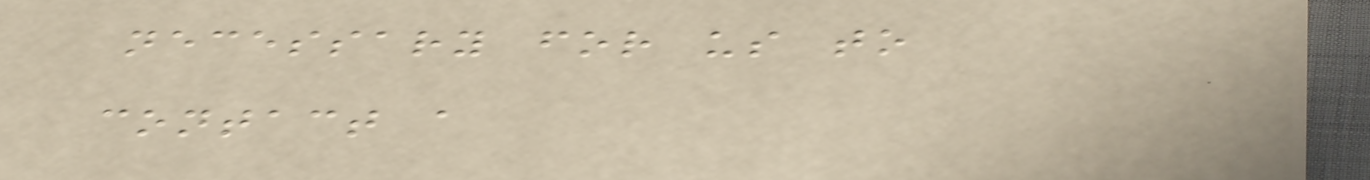necessary for us to
contact a
